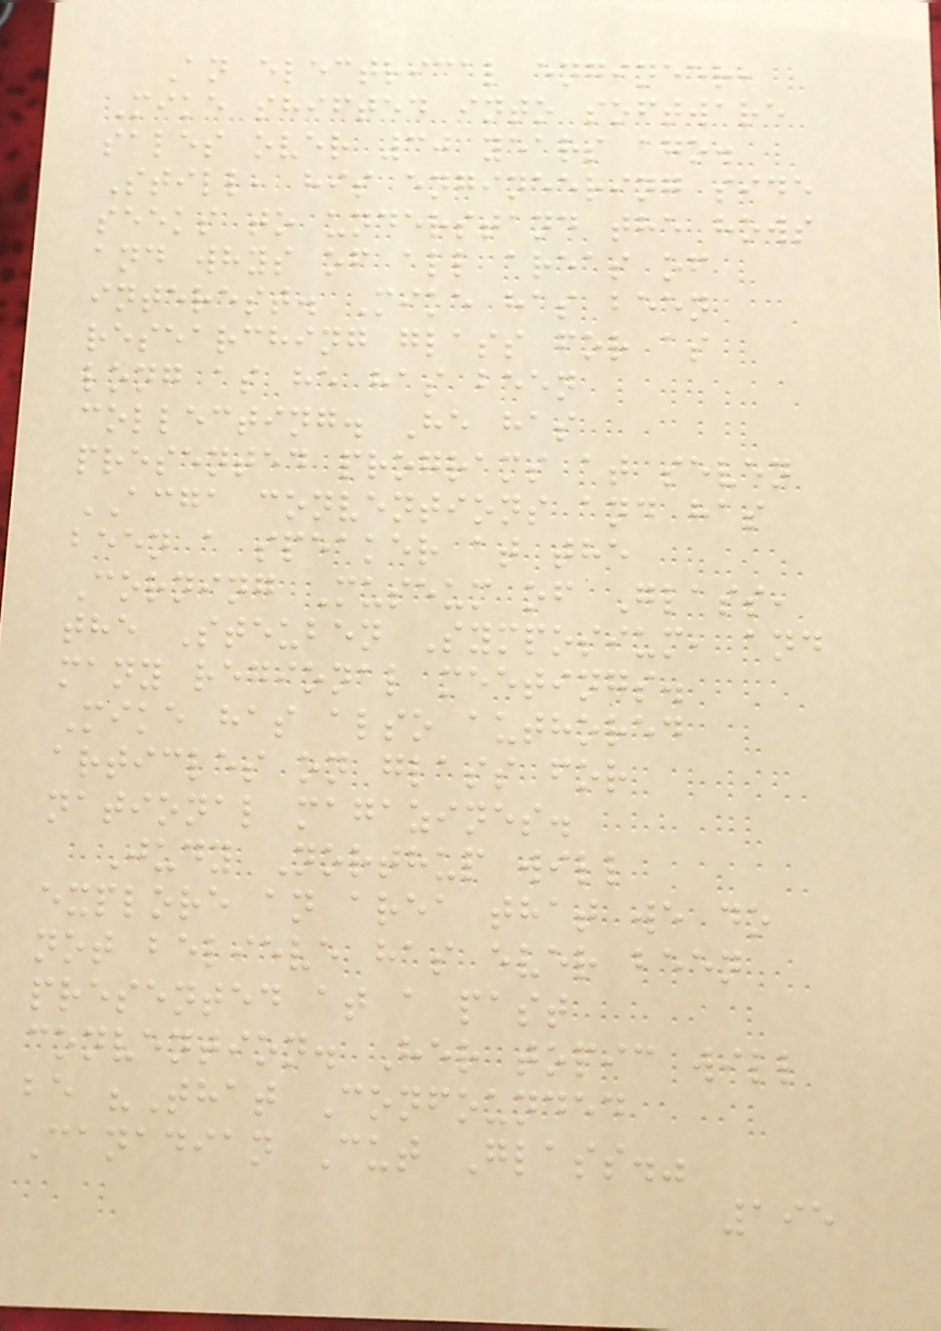An electrical engineer,
Mike shifted into software
sales over 30 years ago.
Still, his engineering side
seeks to understand the hows
and whys of all areas of
interest. Mike has been
researching glass for as
long as he has been
collecting. He has
presented programs at seven
ACGA conventions and has
been a speaker at the
Corning Museum of Glass,
the Steuben Symposium, and
many regional meetings.
Mike has also authored
articles on glass for
national magazines.
Judy Northup will
explore an area that we do
not believe has ever been
presented at a past
convention. Her topic will
be "That Confounded
Canadian Cut Glass."
195
